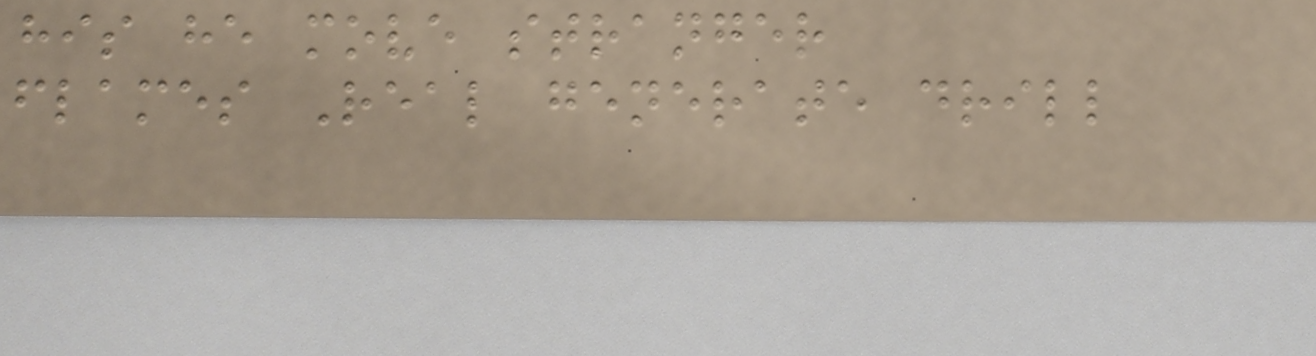his he move stranger
flames Real generate drill
